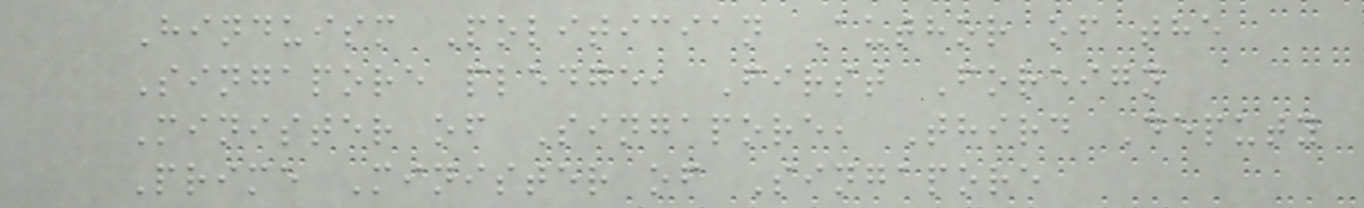Hinduism Politician Author of the
Singapore pledge, First Foreign
Minister of Singapore, Third Deputy
Prime Minister of Singapore
